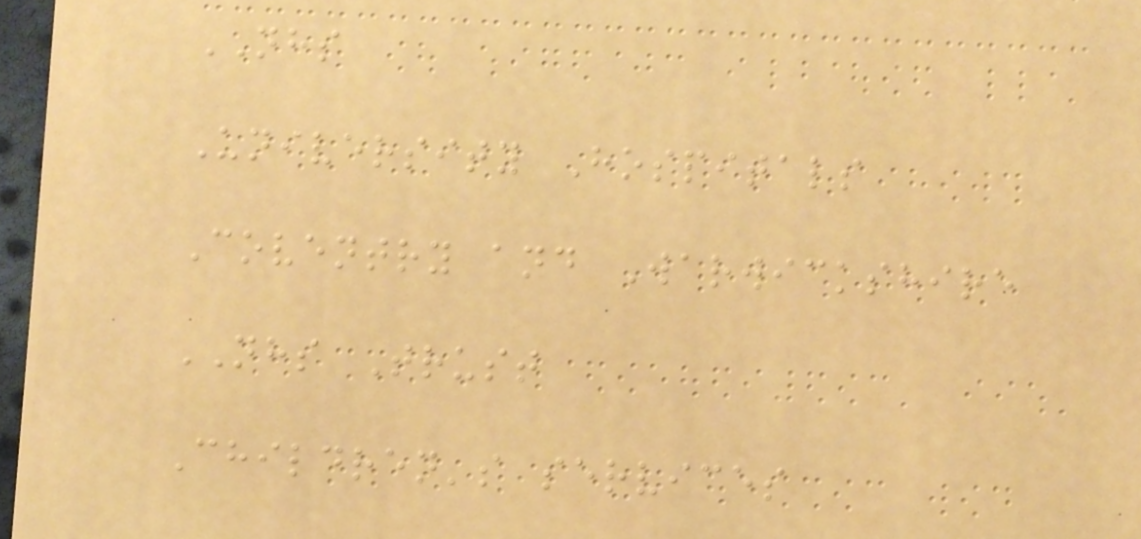NHS
University Hospitals
Coventry and Warwickshire
NHS Trust
Children's services
